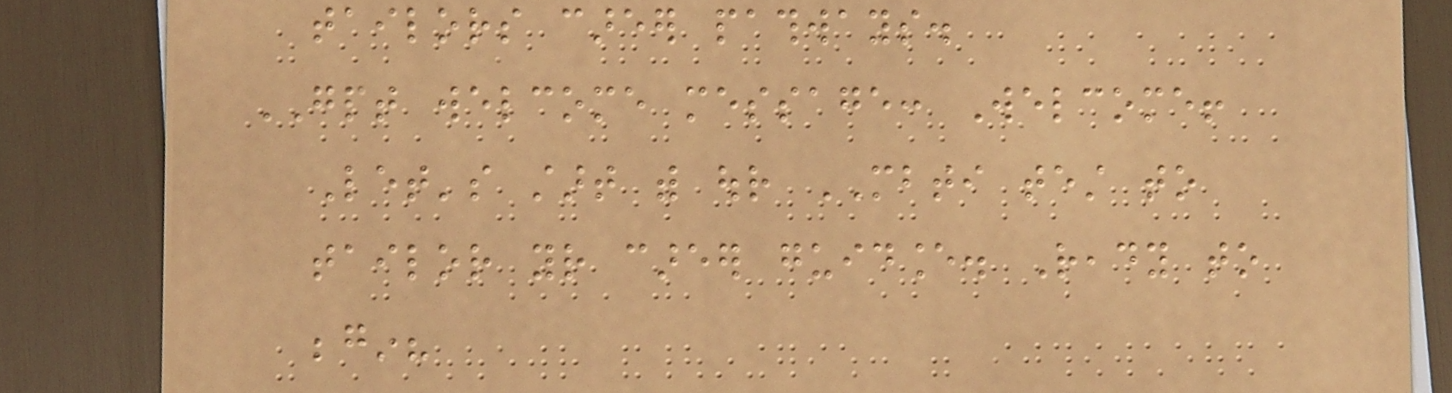tailors career pathways.
GPT welcome message: Welcome!
Let's start with our MBTI test to
tailor your career guidance. Ready to
begin?
